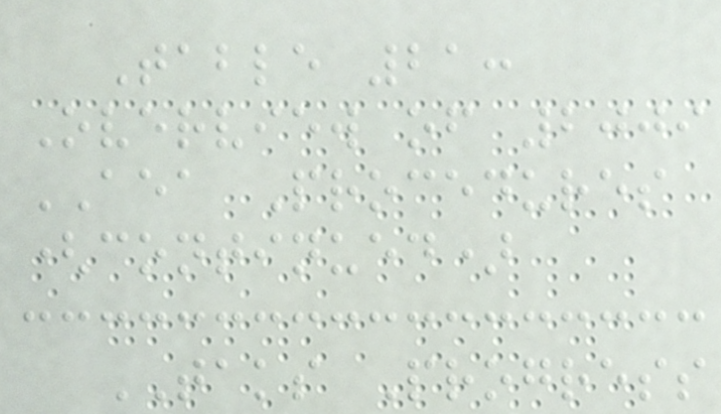Table 21:
Overview of 2009
AEA Procedures
(continued)
TAKS Progress
